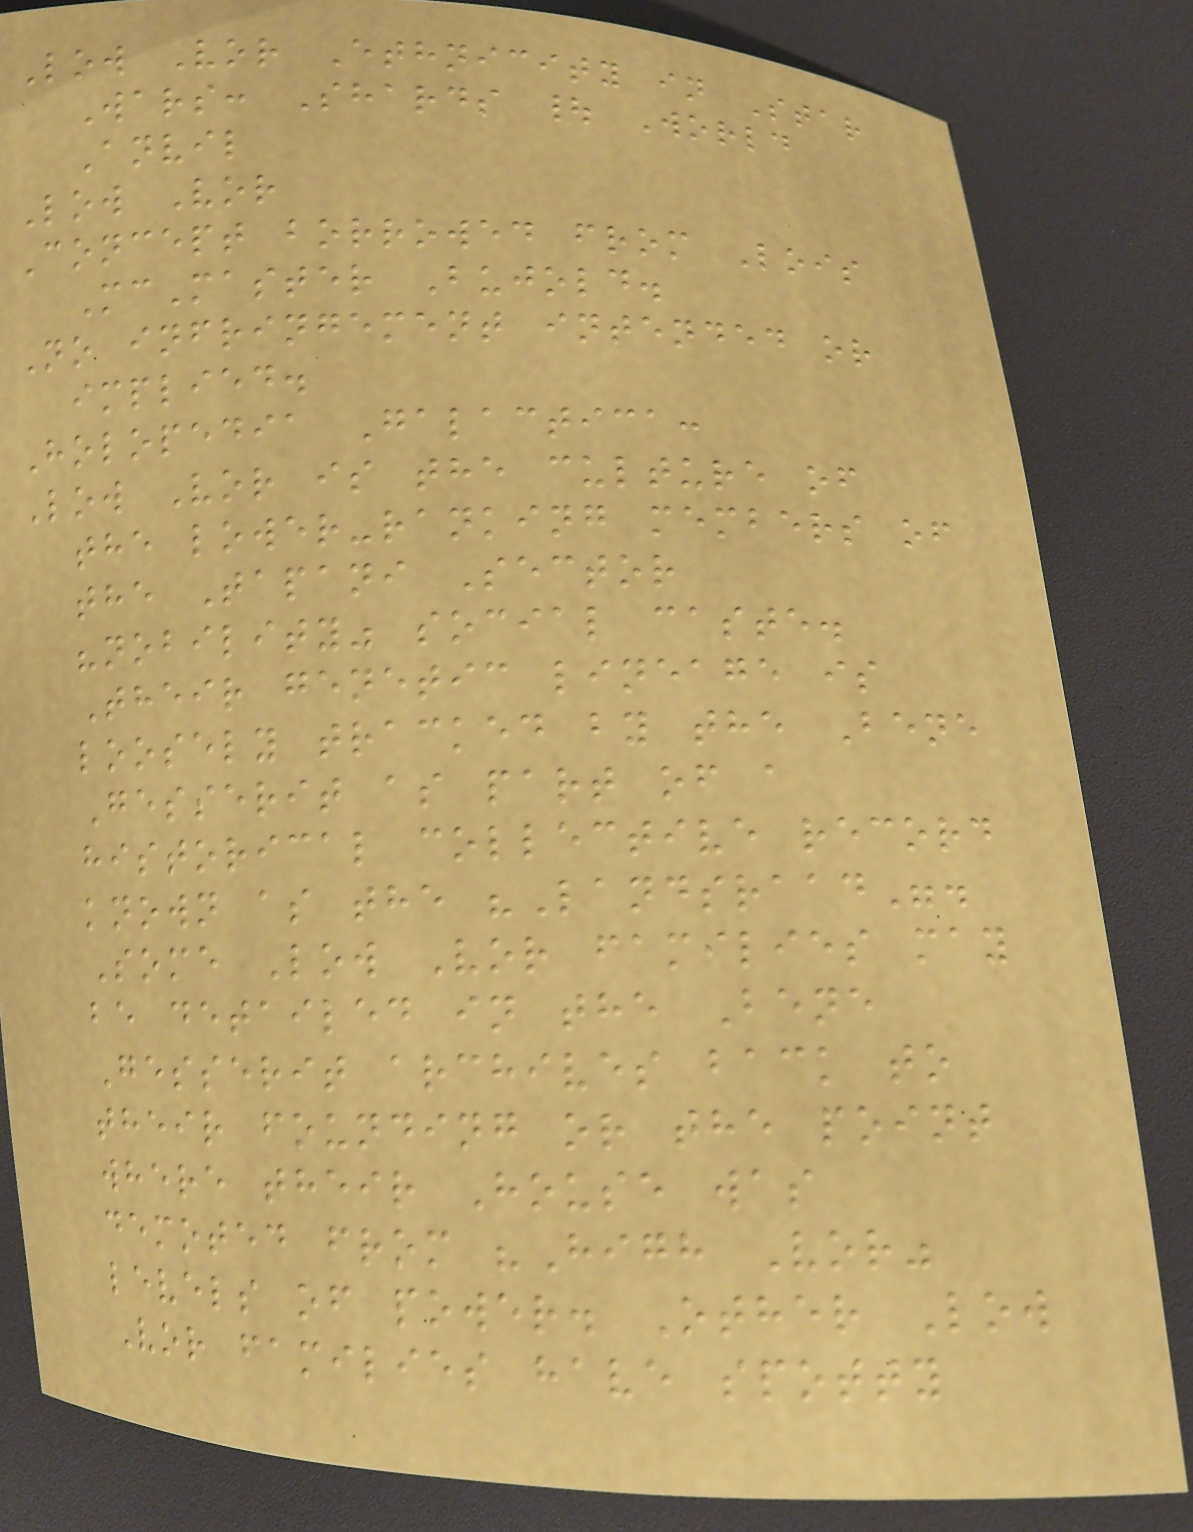Low Vor Ethnicity in Star
Wars: Shards | World
Anvil
Low Vor
Concept borrowed from Lois
McMaster Bujold.
No infringement intended or
implied.
Holopedia Galactica:
Low Vor is the culture of
the lower-ranking members of
the Tapani Sector
"nobility" social caste.
Their genetic lineage is
loosely tracked by the Bene
Gesserit as part of a
historical collective record
known as the "Landsraad".
Some Low Vor families may
be detailed in the Bene
Gesserit archives back to
their founding or the point
where their House was
demoted from "High Vor"
levels of power. Other Low
Vor families have spotty
